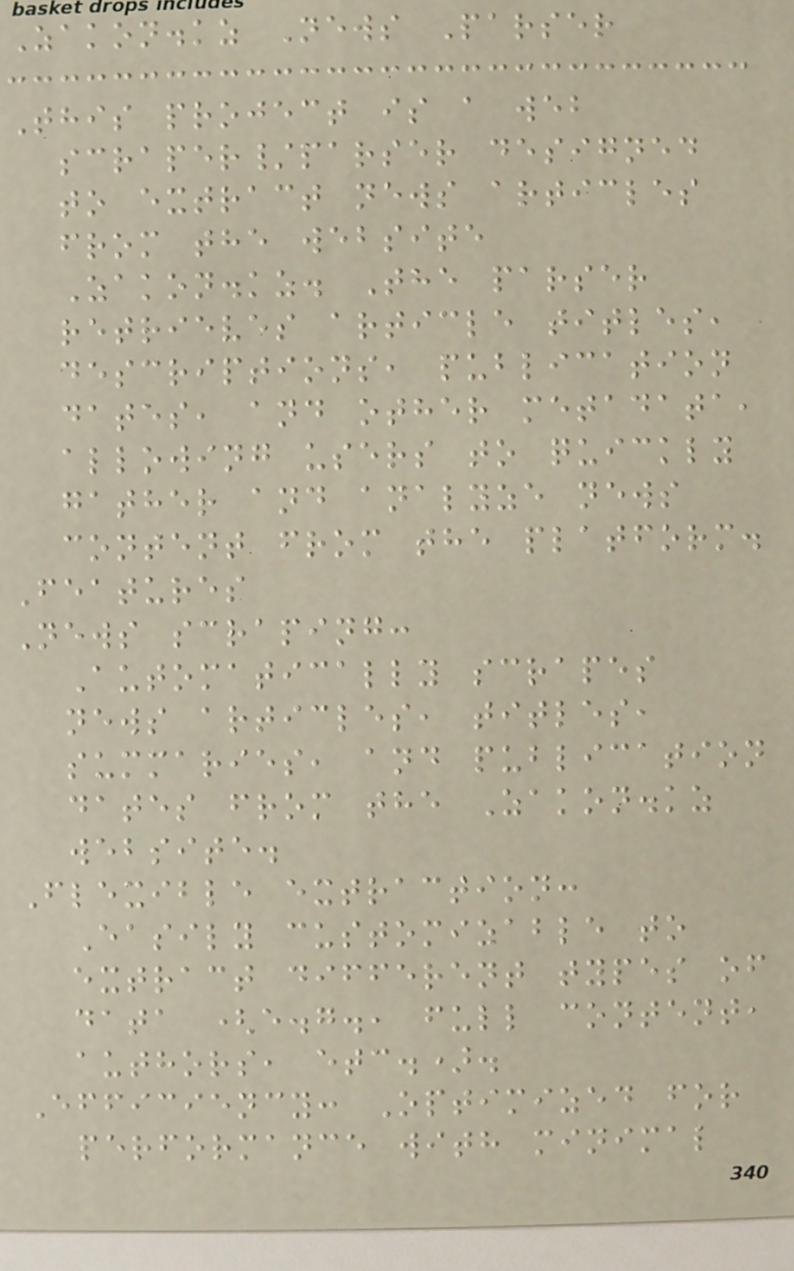Zakon.kz News Parser
This project is a web
scraper/parser designed
to extract news articles
from the website
Zakon.kz. The parser
retrieves article titles,
descriptions, publication
dates, and other metadata,
allowing users to quickly
gather and analyze news
content from the platform.
Features
News scraping:
Automatically scrapes
news articles, titles,
summaries, and publication
dates from the Zakon.kz
website.
Flexible extraction:
Easily customizable to
extract different types of
data (e.g., full content,
authors, etc.).
Efficiency: Optimized for
performance with minimal
